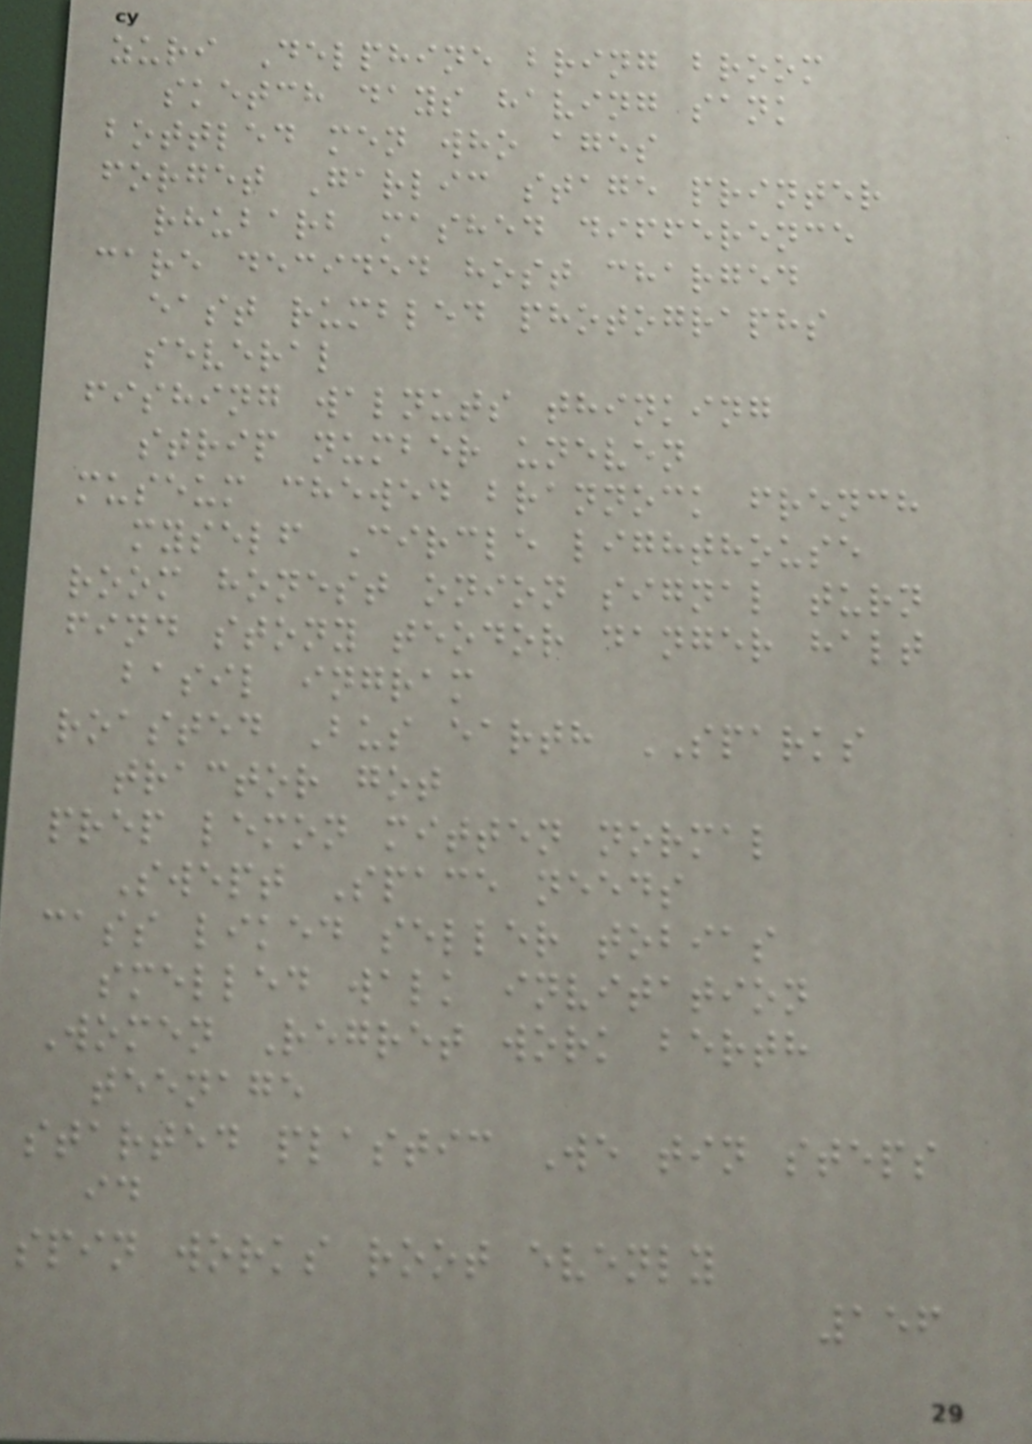zuri Delphine bring broom
sketch days having sank
bottled men who ages
forget Garlic stage printer
rhubarb mashed difference
care decided host charged
east rumbled photographs
several
fishing walnuts thinking
strip number uneven
museum chewed brannock french
myself Circle lighthouse
room honest onion signal turn
find stony teodor danger halt
basil ingram
roasted Bus earth SPARKS
tractor got
prep lemon mitten normal
Swept Space needs
cass liked seller tobias
smelled walk invitation
Women Regret work berth
teenage
started plastic We tin steps
id
spin works root evenly
156
